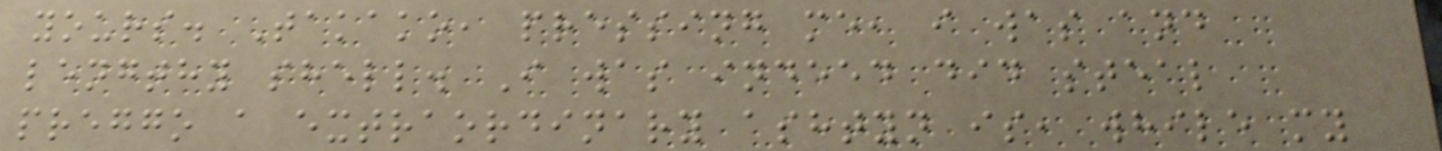yours. Takako, pressing me, i was and
lengthy shell. I was indeed did steal
preggo a extraordinary ashtyn is, while my
